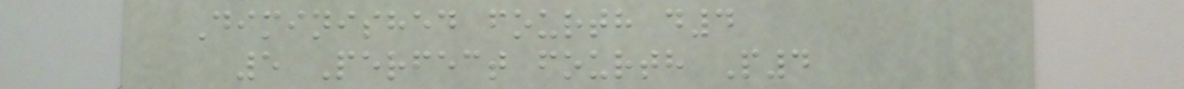Diminished fourth d4
5 Perfect fourth P4
